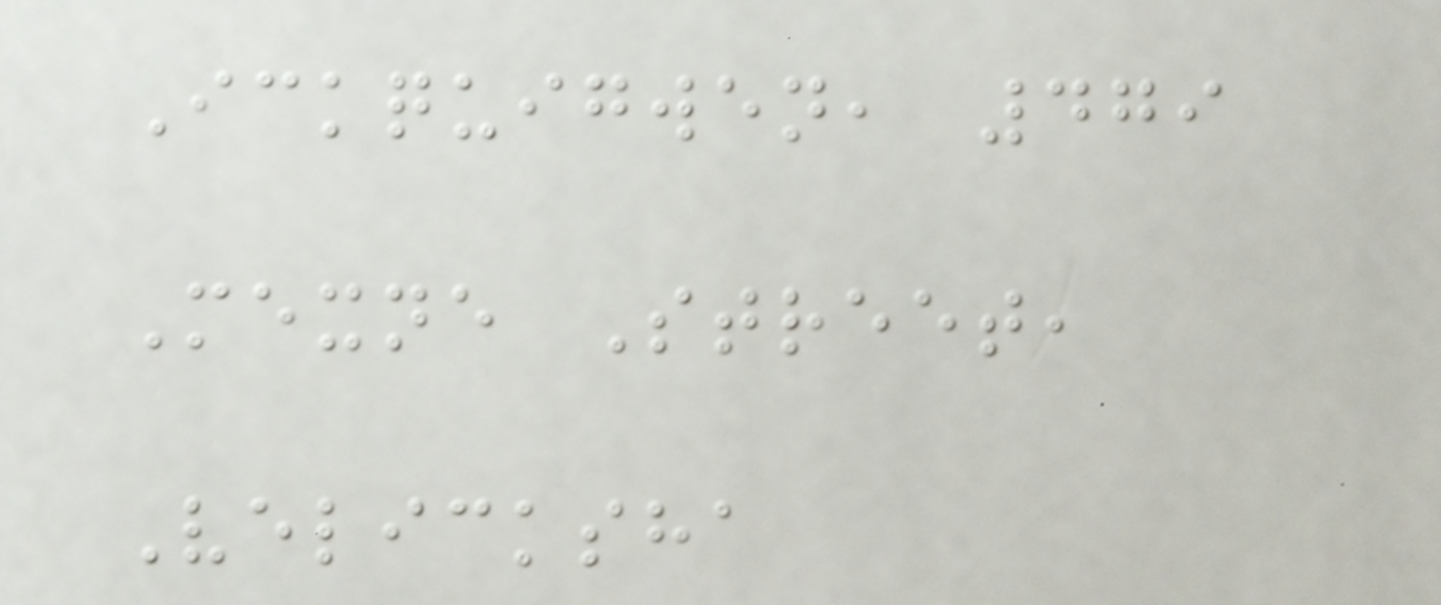Ickquigwen, 479
Mexne Street,
Velicksha
